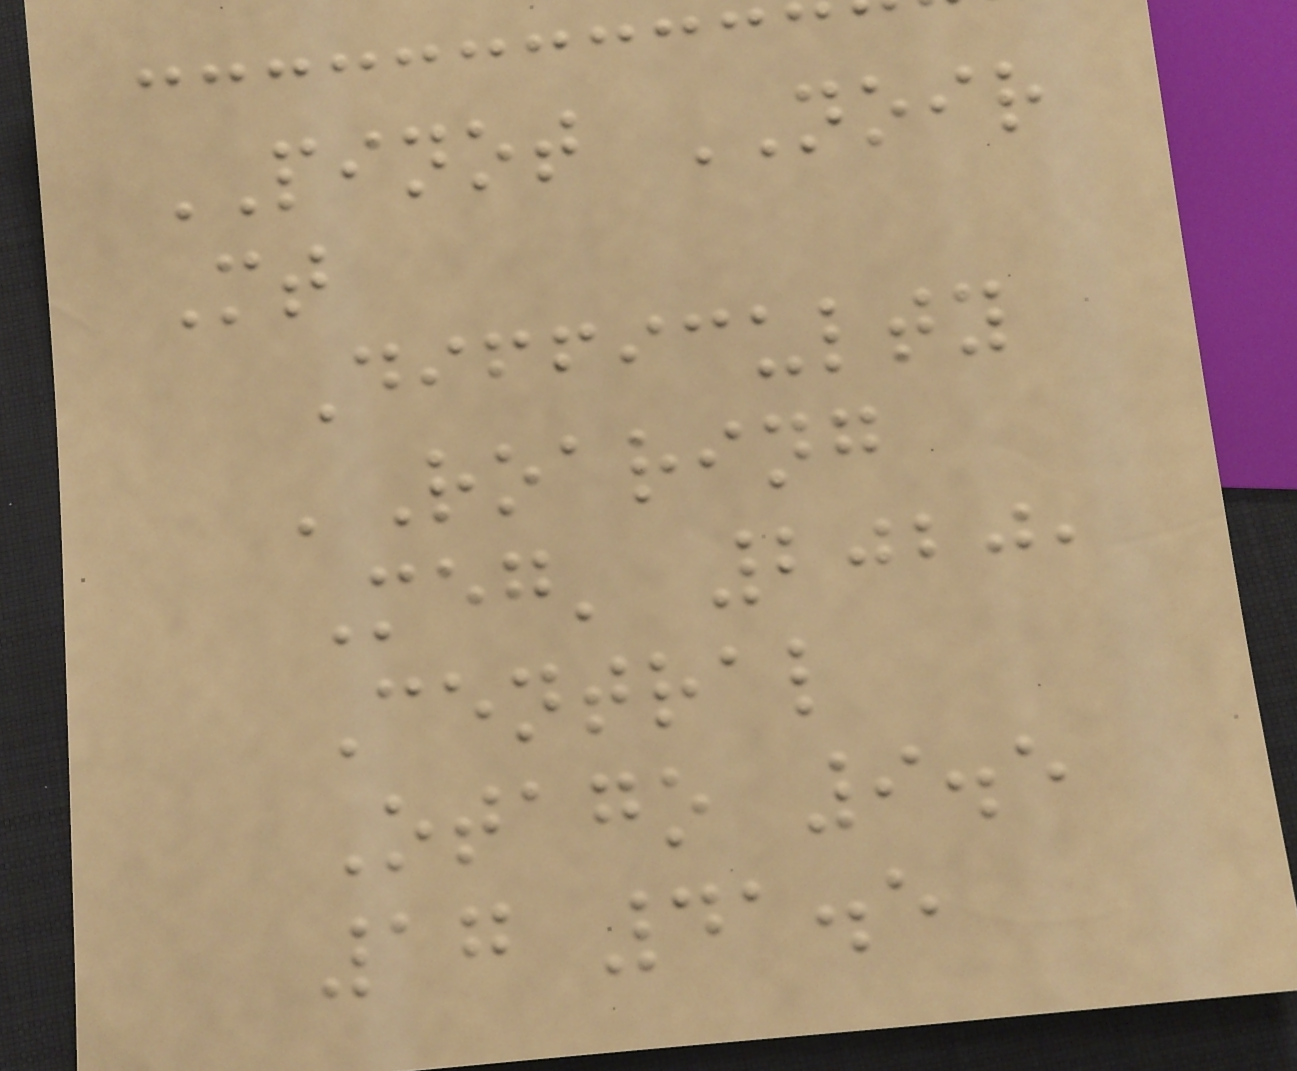PINOT NOIR
Mt
Difficulty
'Roaring
Meg' 2020,
Central
Otago 9.5
17 41.5
